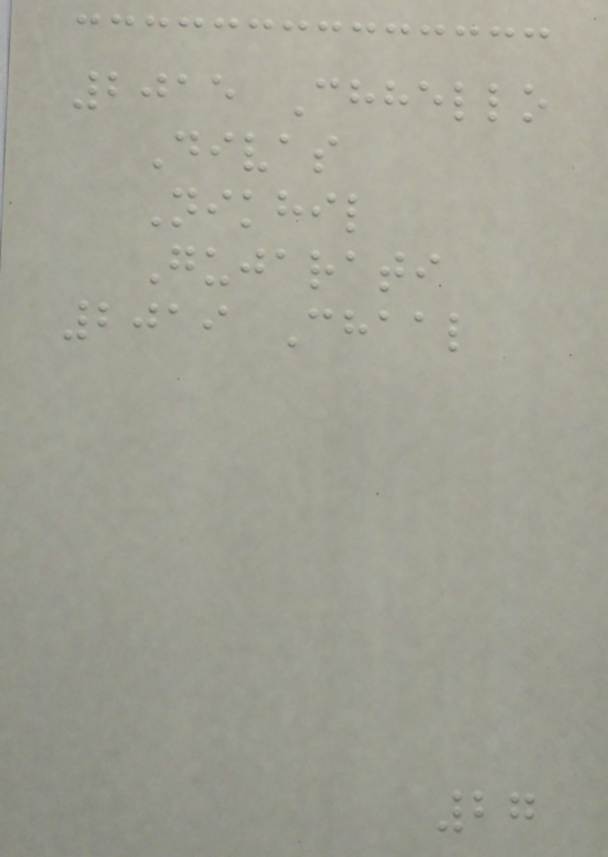2015 Chhello
Divas
Nikhil
Gujarati
2019 Chaal
27
